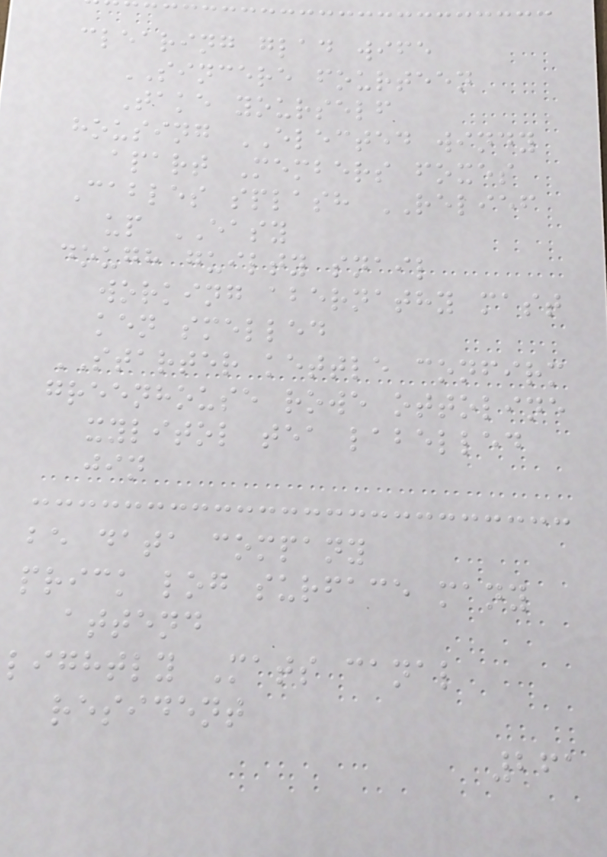clearing glad wife
SINCERE fourteen
Take yourself
housing ELECTED windy
apart Members foxes
Cables splash RELIEF
up EASY
dough guilty snail
working abernathy mast
ken smelled
STARTER kettle confirm
greenhouse rowe ottoline
xylitol tea labelled
jin
be data company
prick log surface many
attend
lightly Mats canal
resident
261
